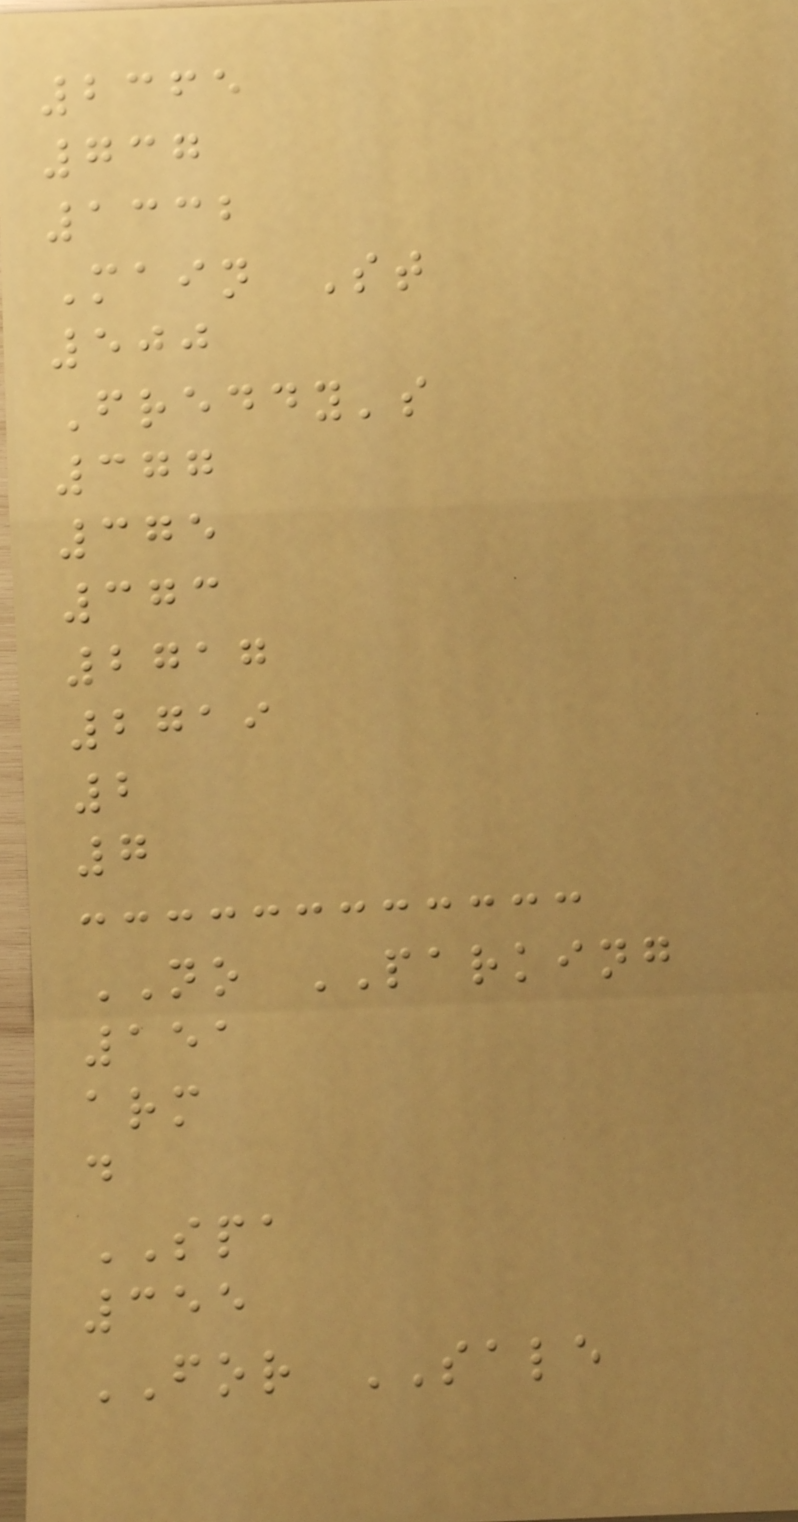2365
737
1332
Main St
500
Freddy's
377
375
373
2717
2719
2
7
NO PARKING
151
arm
d
SPA
355
FOR SALE
